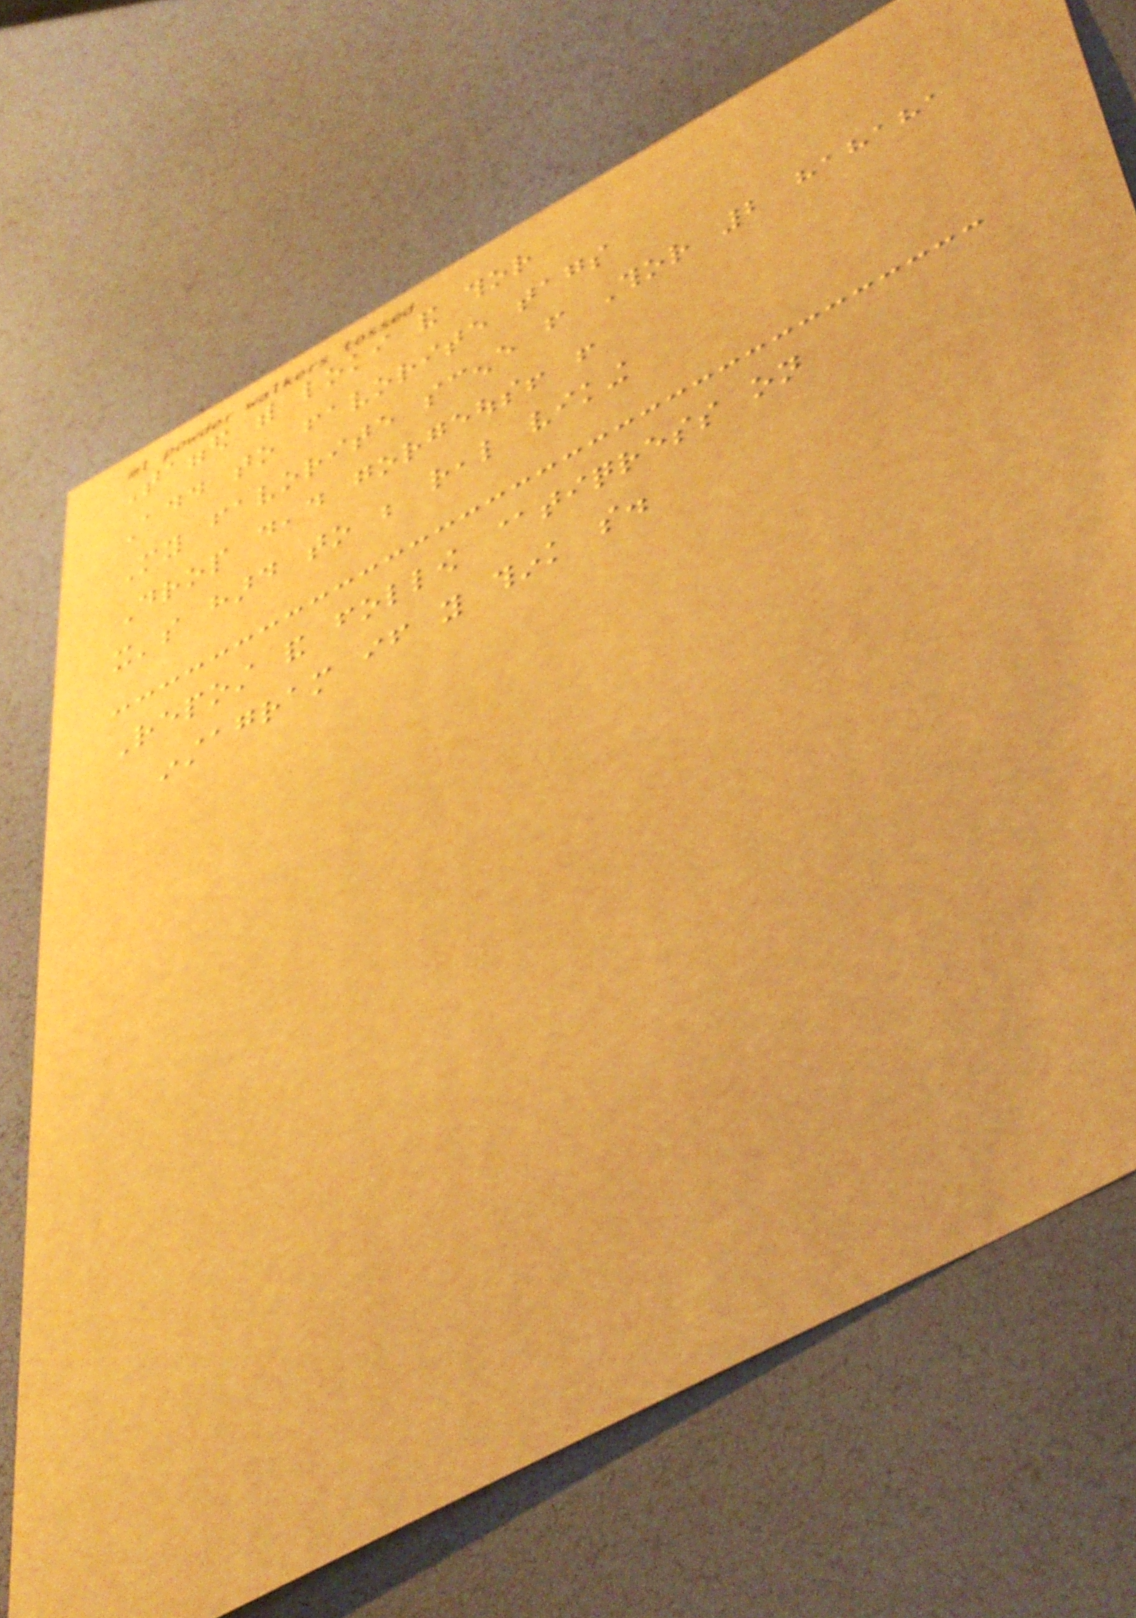Tagged with loki and thor
Add to favorite tags
My favorite scene from Thor 2 hahaha
Drop dead gorgeous! !
it's hard to be real viking
Repost and follow @tiqress on
instagram if you think so.
